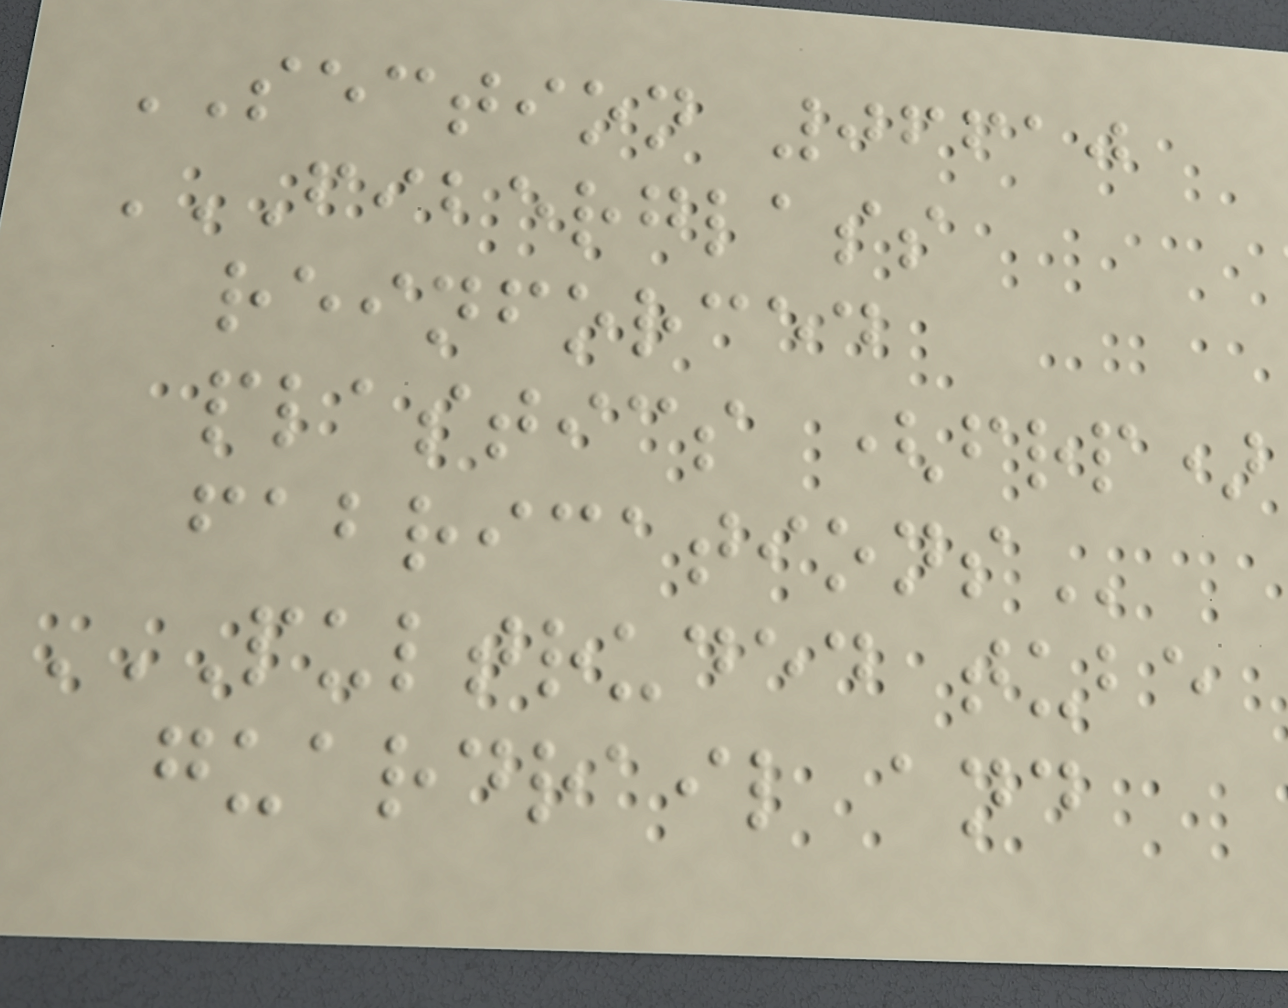SECTION 06610
FIBERGLASS
REINFORCED
PLASTICS (FRP)
FABRICATIONS
PULTRUDED TUBE
GUARDRAIL AND
